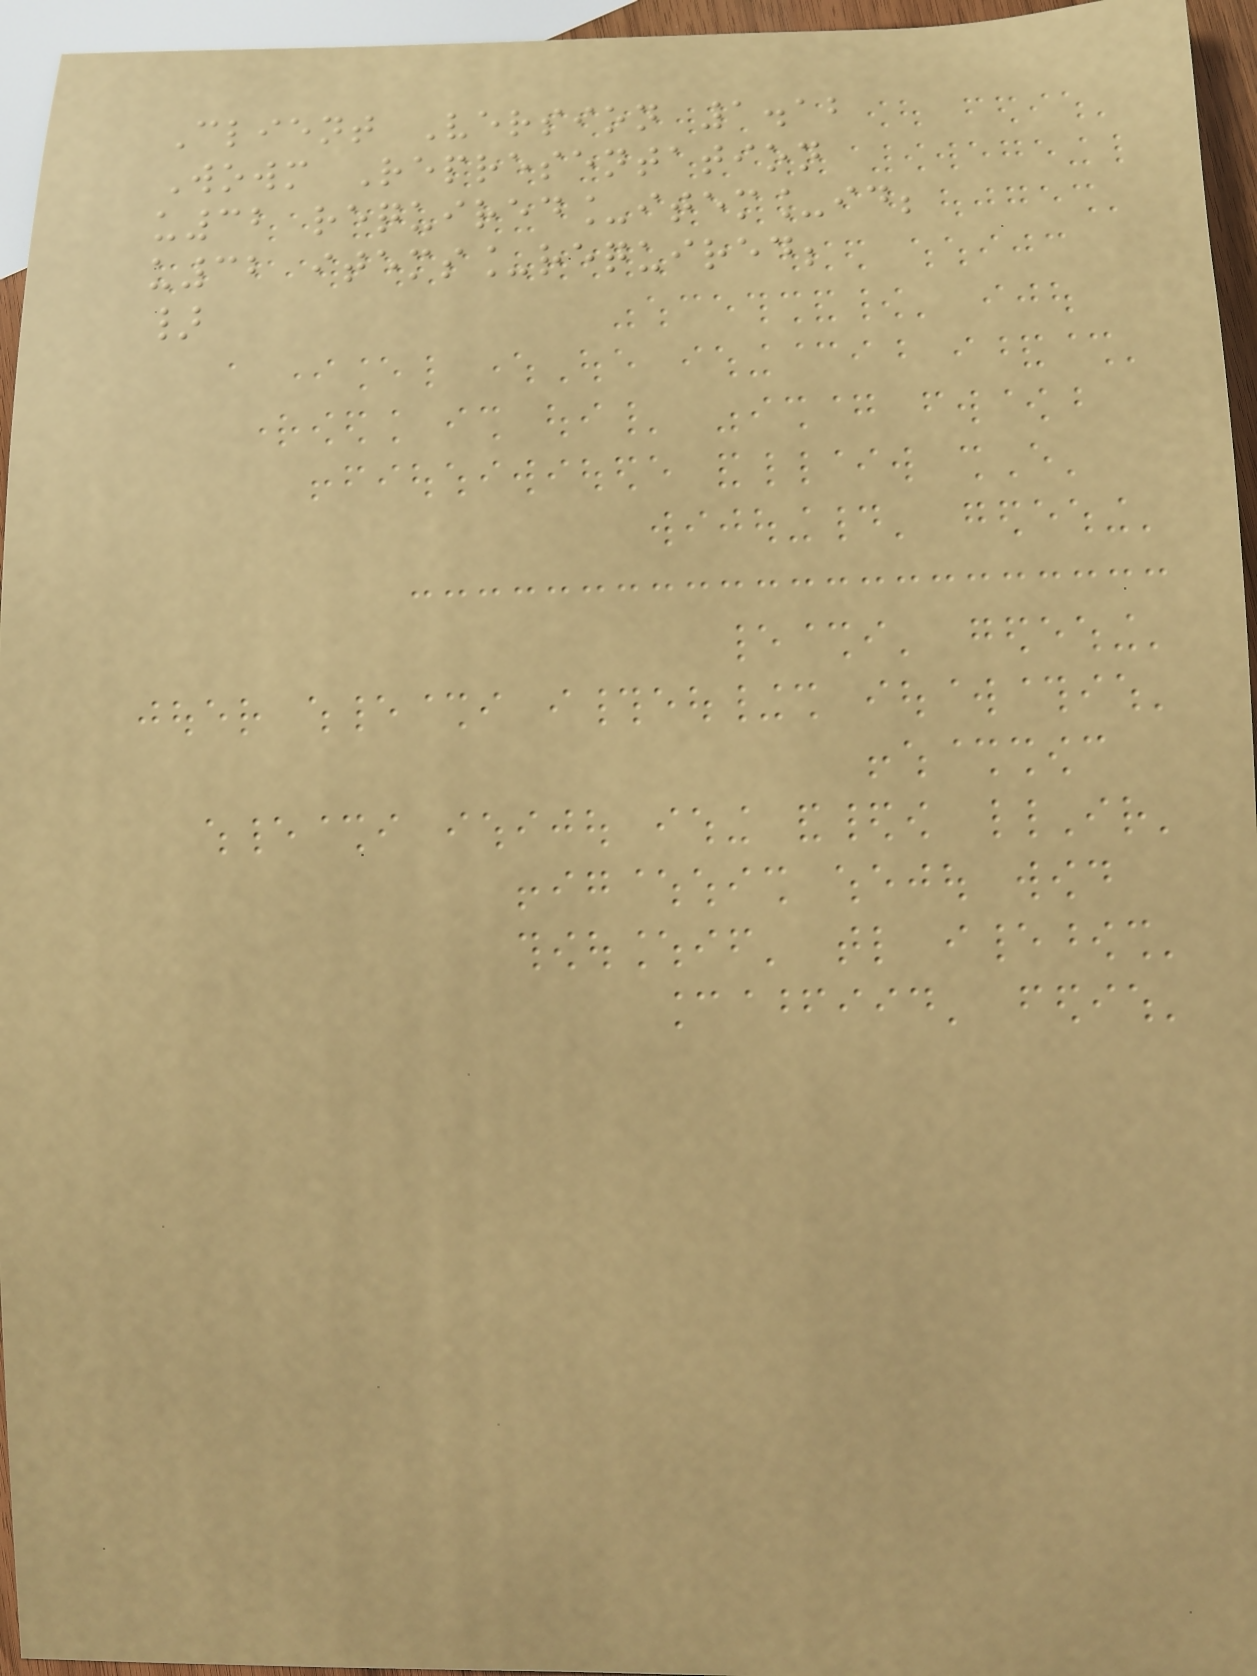Client Version 1.12
Wowm Representation
u32 required_item_id;
u32 items_required;
}
